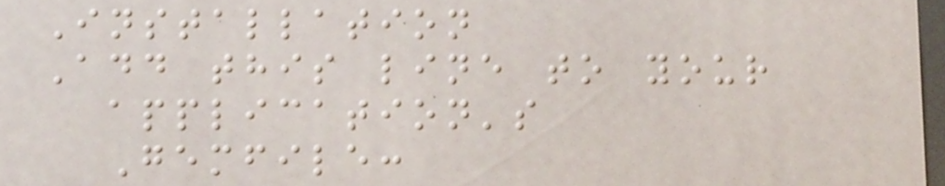Installation
Add this line to your
application's
Gemfile:
